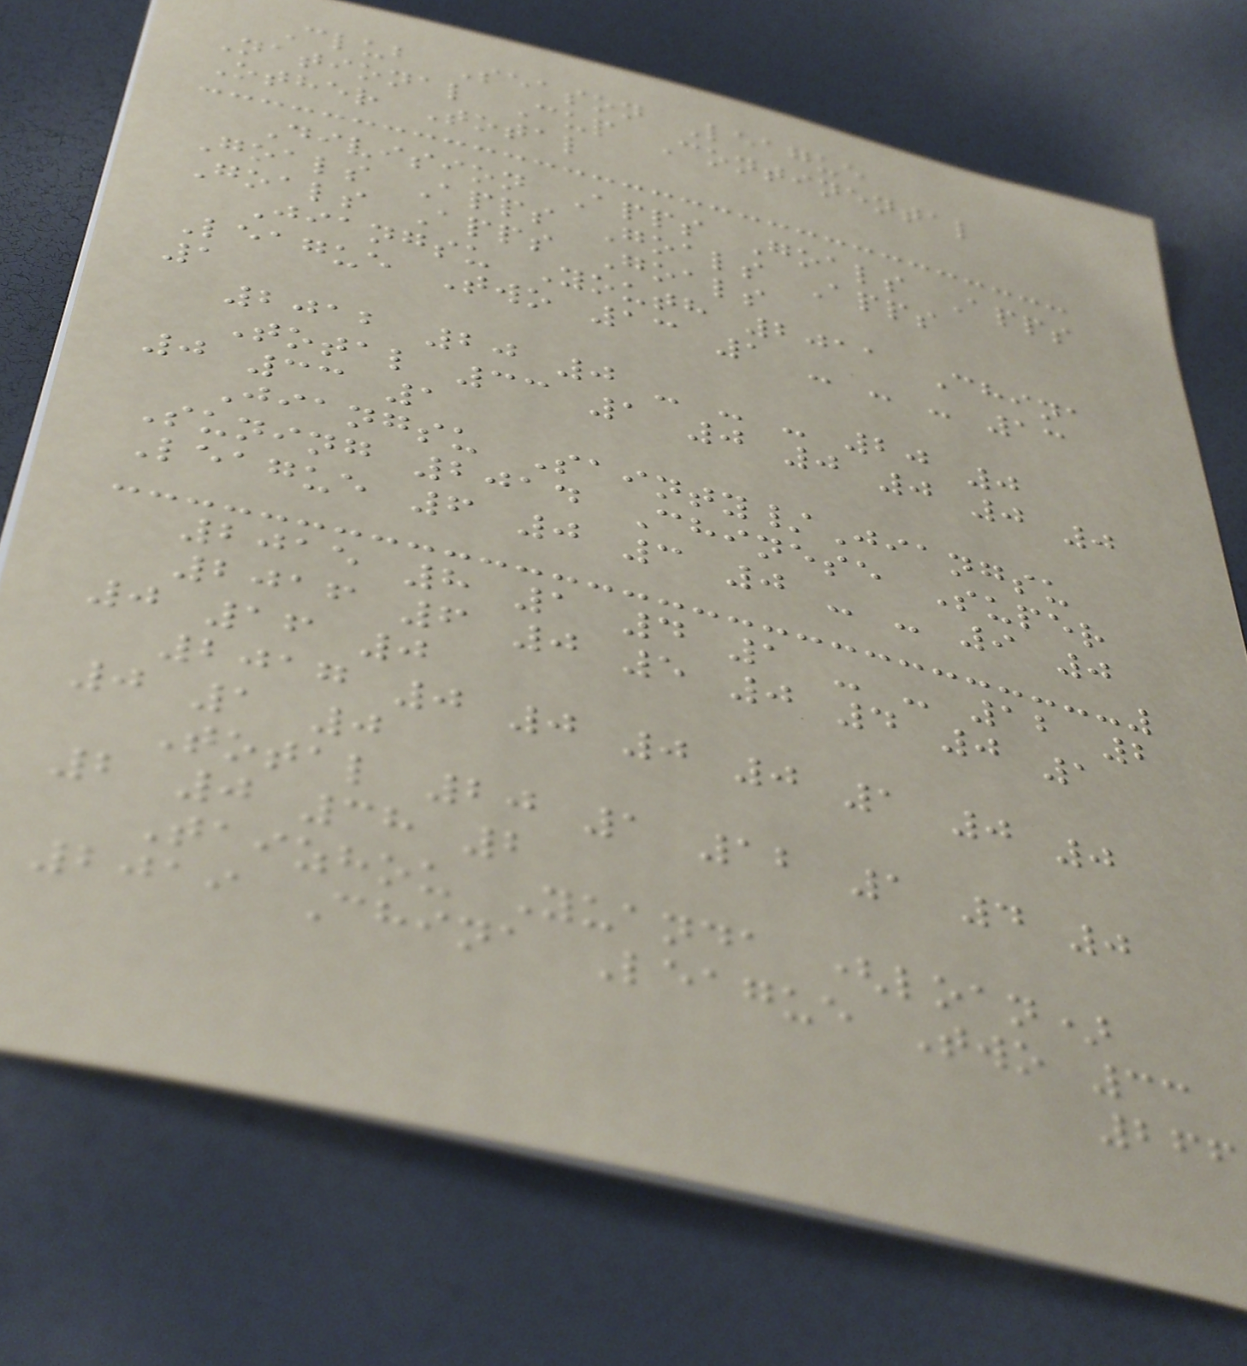Club Season League
National Cup Continental
Other Total
Division Apps Goals Apps
Goals Apps Goals Apps
Goals Apps Goals
Jiangsu Youth 2011 China
League Two 13 1 - - - 13
1
2012 20 0 - - - 20 0
Total 33 1 0 0 0 0 0
0 33 1
Jiangsu Sainty/Jiangsu
Suning 2014 Chinese Super
League 6 0 3 0 - - 9 0
2015 8 1 4 1 - - 12 2
2016 6 0 5 0 4 0 1
0 16 0
2017 0 0 0 0 1 0 0
0 1 0
Total 20 1 12 1 4 0
2 0 38 2
Taizhou Yuanda (loan)
2019 China League Two 33
266
